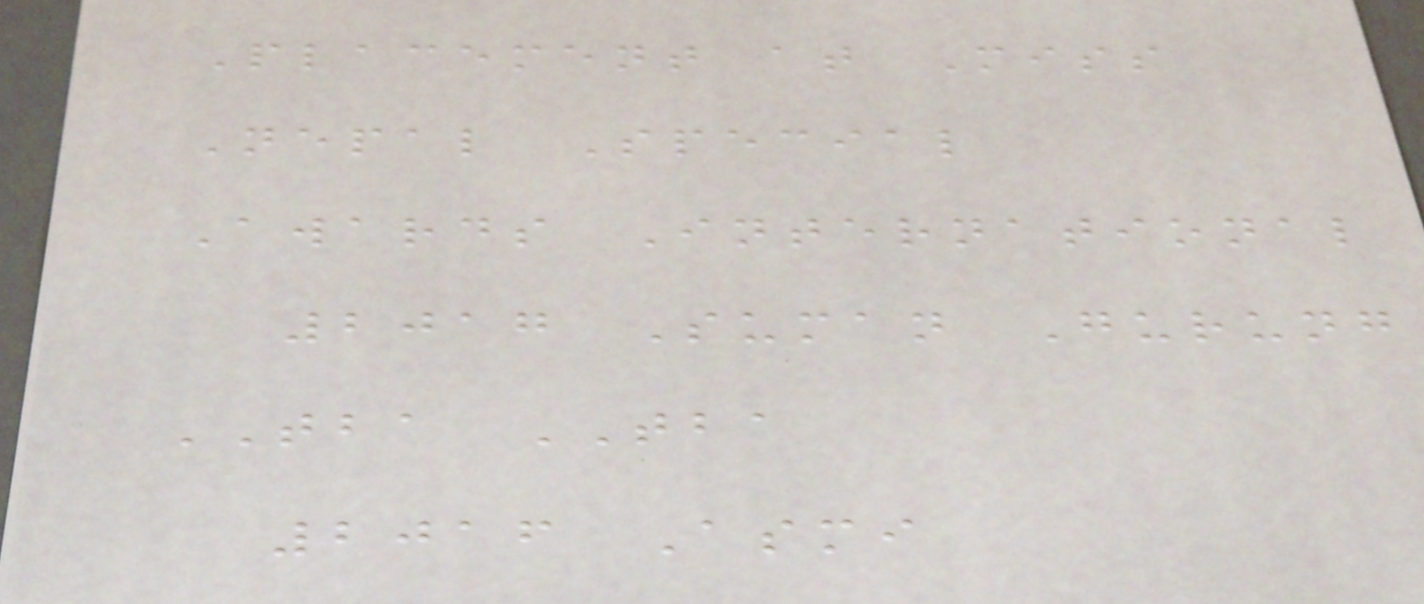Placement at Miss
Nepal Special
Awards International
2017 Suman Gurung
TBA TBA
2016 Asmi
